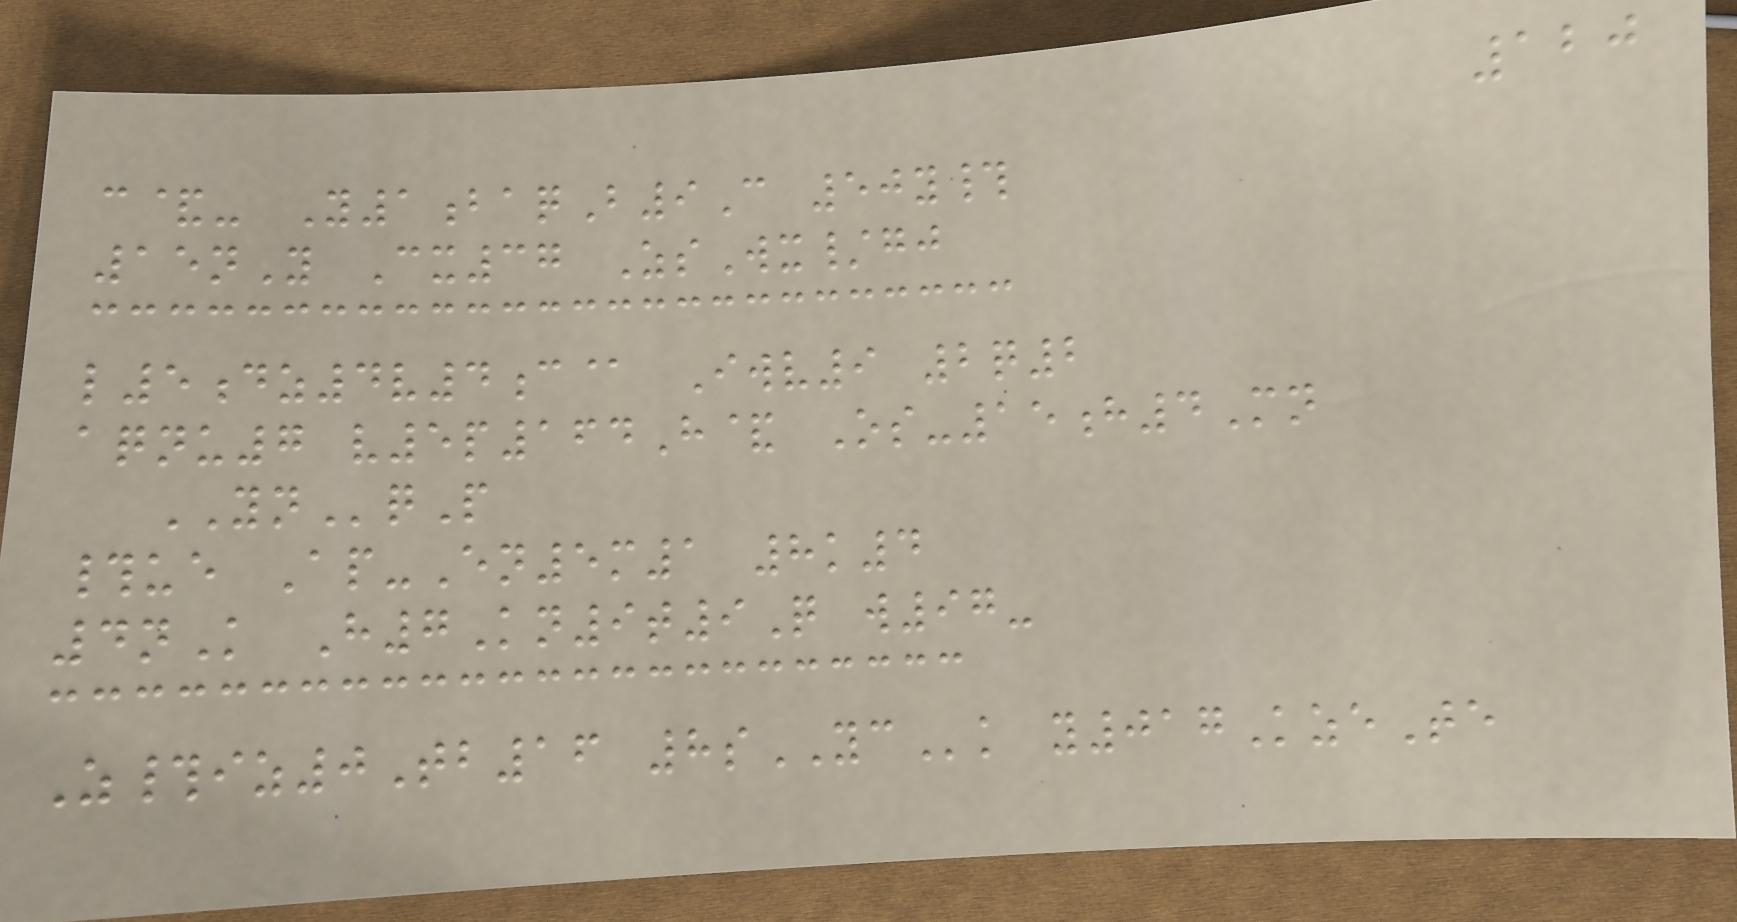120
c&- Y1baqB9C 50y#
15nY Cx37 ZsWx/gj
l5dz4v4c@ Iwv9 2q2
aqnu7 v5p164H& Os-15h4Mn
YNqP
#ue Ap-En5m1 8k4
4nK H7Kn9t9Q w97-
Z#iz0Tb16 8sYCk y017KzeTe
